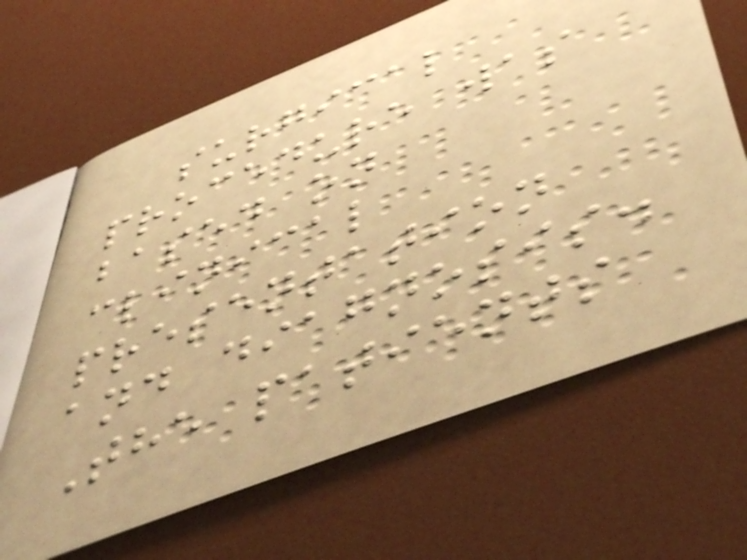surgical
procedure was
based on
clinical
presentation
and diagnosis.
The patients
